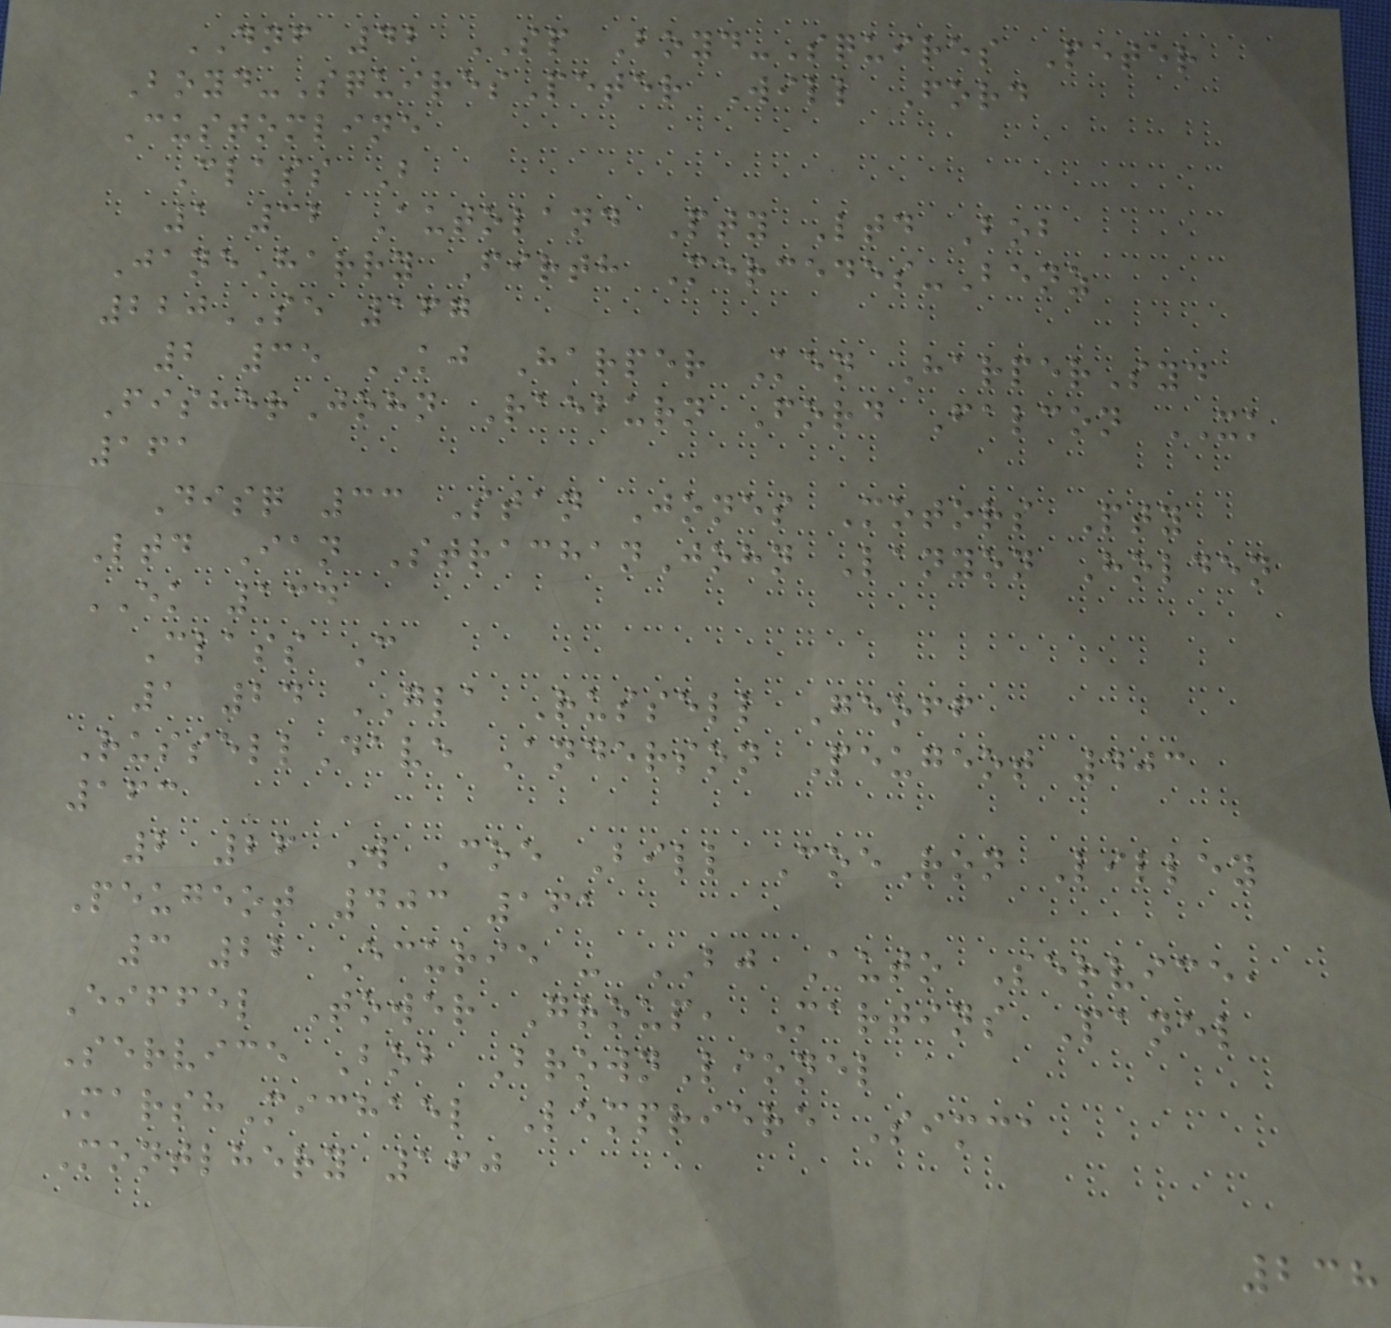DNF 42 SP Boyd-Squires Peter
Boyd-SquiresPeter Will Ford
Customline
Class B
1 32 Autoland Pty Ltd Bob
JaneHarry Firth Mercedes-Benz
220SE 167
2 35 KJ Harper Ken HarperSyd
FisherJohn Raeburn Ford Falcon XK
161
Disq 33 Stan Jones Motors Pty
Ltd Ian StrachanJohn Lanyon Holden
EK 134
Class C
1 24 GLA Russell Geoff
RussellDave Anderson Peugeot 403
163
2 26 W Coe Bill CoeRon Lilley
Peugeot 403 161
3 22 Ecurie - BJ Auto Service,
Eiffel Tower Group, Martins Panel
Service Bob BrownLionel
MarshMichael Lempriere Simca
Montlhery 160
238
